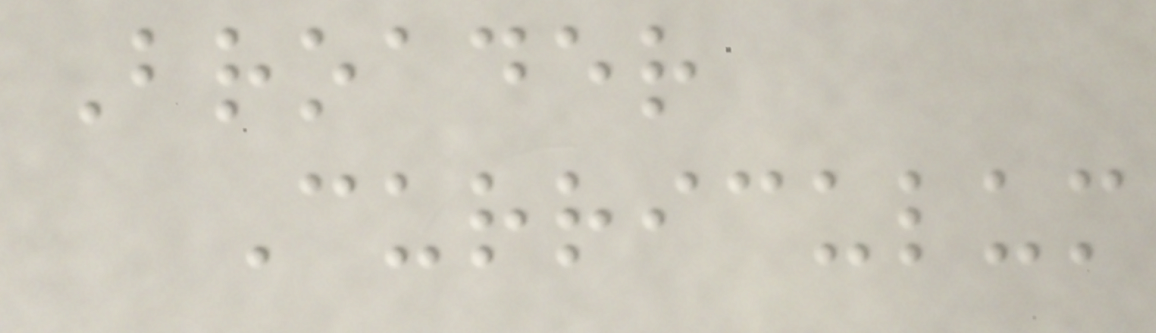Broader
Curriculum
